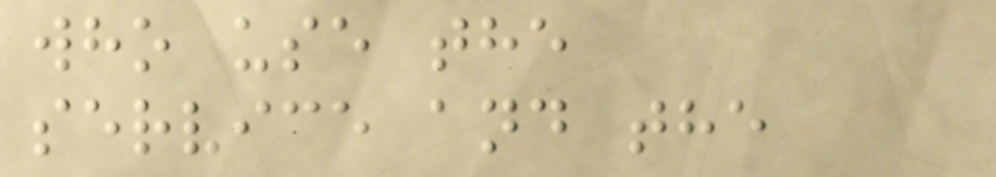who use the
service and the
